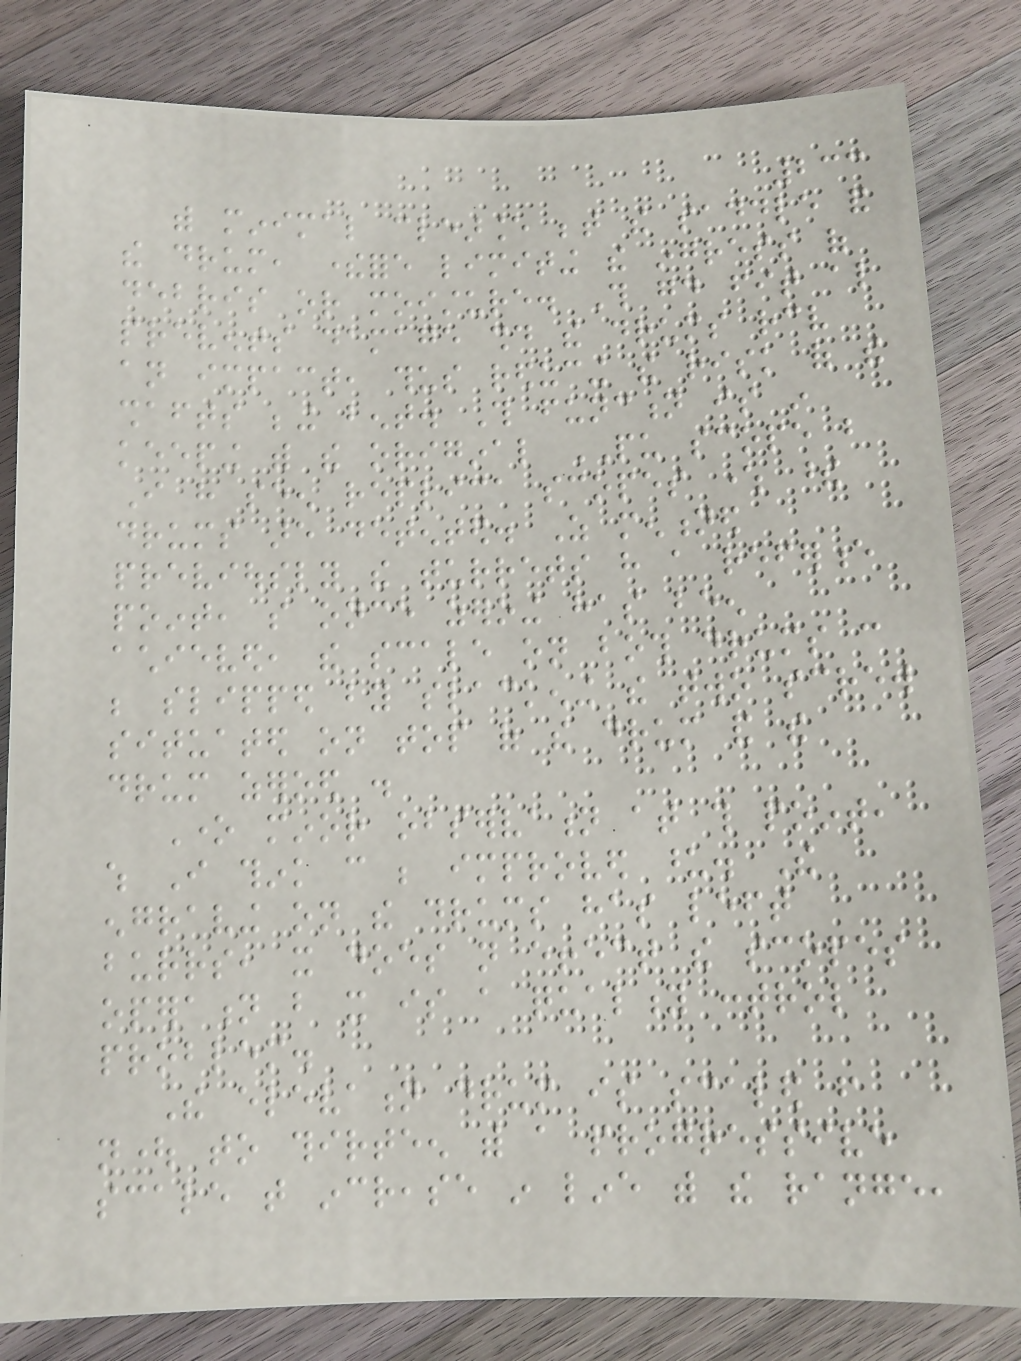233
with minimal clearance between the saddle and
the drum, therefore limiting the ingress of
debris or moisture. This good fit also
prevents damage should the drums receive
an impact, thus reducing the risk of the
shafts being bent. This function is in
keeping with the original PU scope but
I have seen replica scopes where these
drums are detented. As mentioned
previously the turrets have a reference
point, so once zeroing has been
achieved, the scale on both drums can
be slipped by slackening the two screw
situated on top of the drum and the
drum zeroed .
One minor observation at this point,
which I think can be improved upon. The
engraving on the drums has left
burrs, it does not effect the scopes
operation but it is a quality control
problem.
The elevation drum is scaled from
nought to thirteen with a progressive
scale that increase in line with the range,
